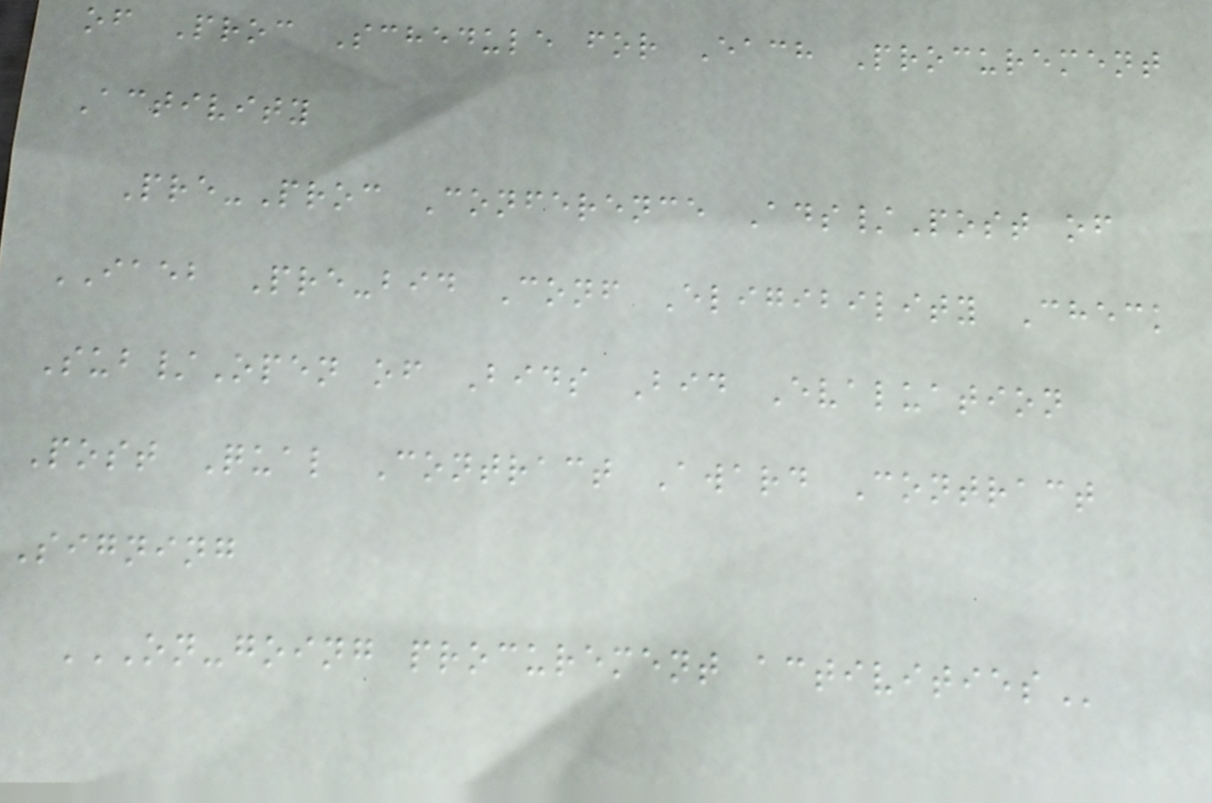of Proc Schedule for Each Procurement
Activity
Pre-Proc Conference Ads/Post of
IAEB Pre-bid Conf Eligibility Check
Sub/Open of Bids Bid Evaluation
Post Qual Contract Award Contract
Signing
ON-GOING PROCUREMENT ACTIVITIES
